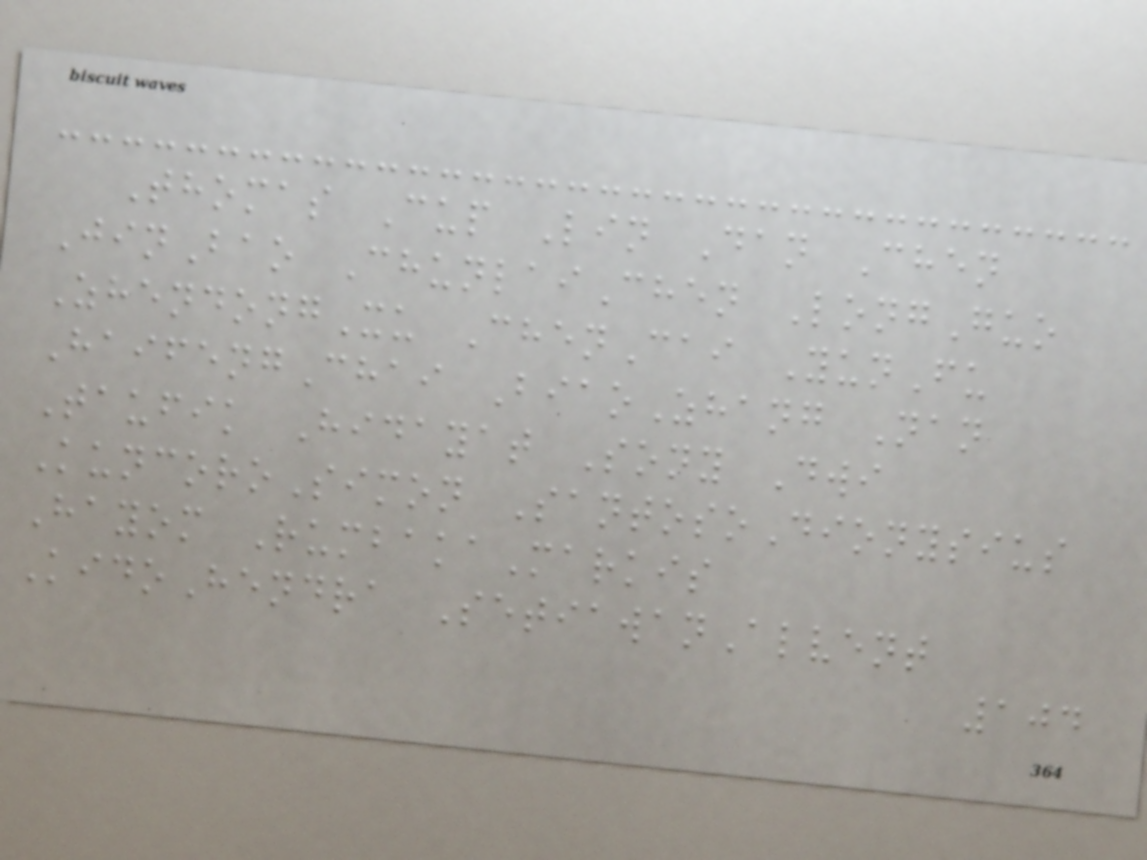Thomas Cup Lin Dan Chen
JinBao ChunlaiChen LongGuo
ZhendongXu ChenCai YunFu
HaifengChai BiaoZhang Nan
Taufik Hidayat Sony Dwi
KuncoroSimon SantosoDionysius
Hayom RumbakaMarkis
KidoHendra SetiawanAlvent
104
